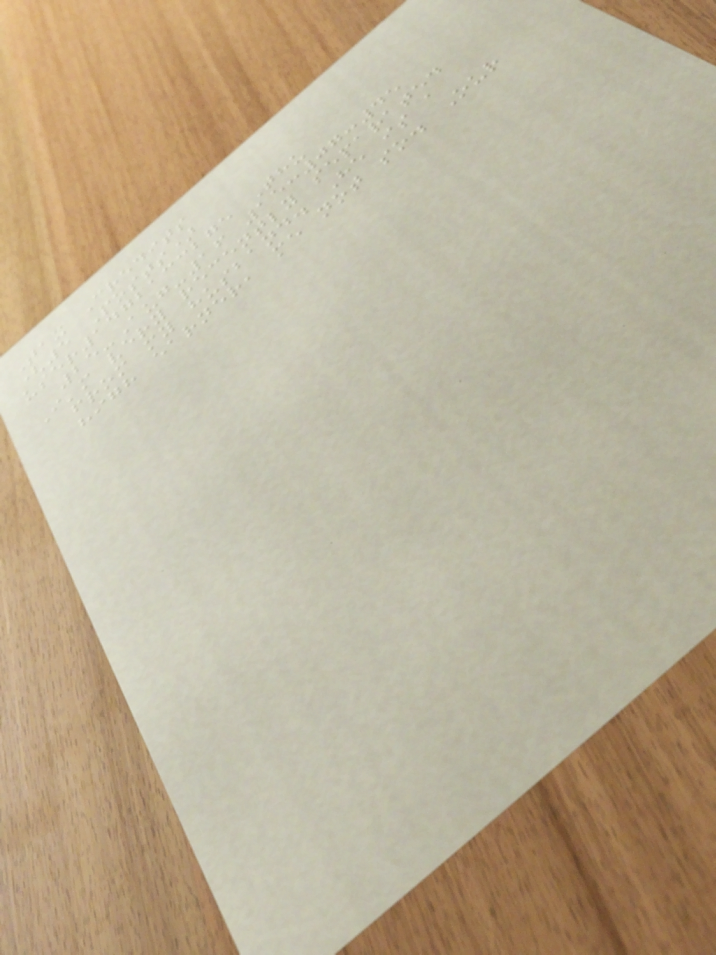Tax Credits
(5 Posts)
user1472133275 Thu
25-Aug-16 15:07:45
I'm very recently separated
from my husband. He is a
high earner, me not so. Our
